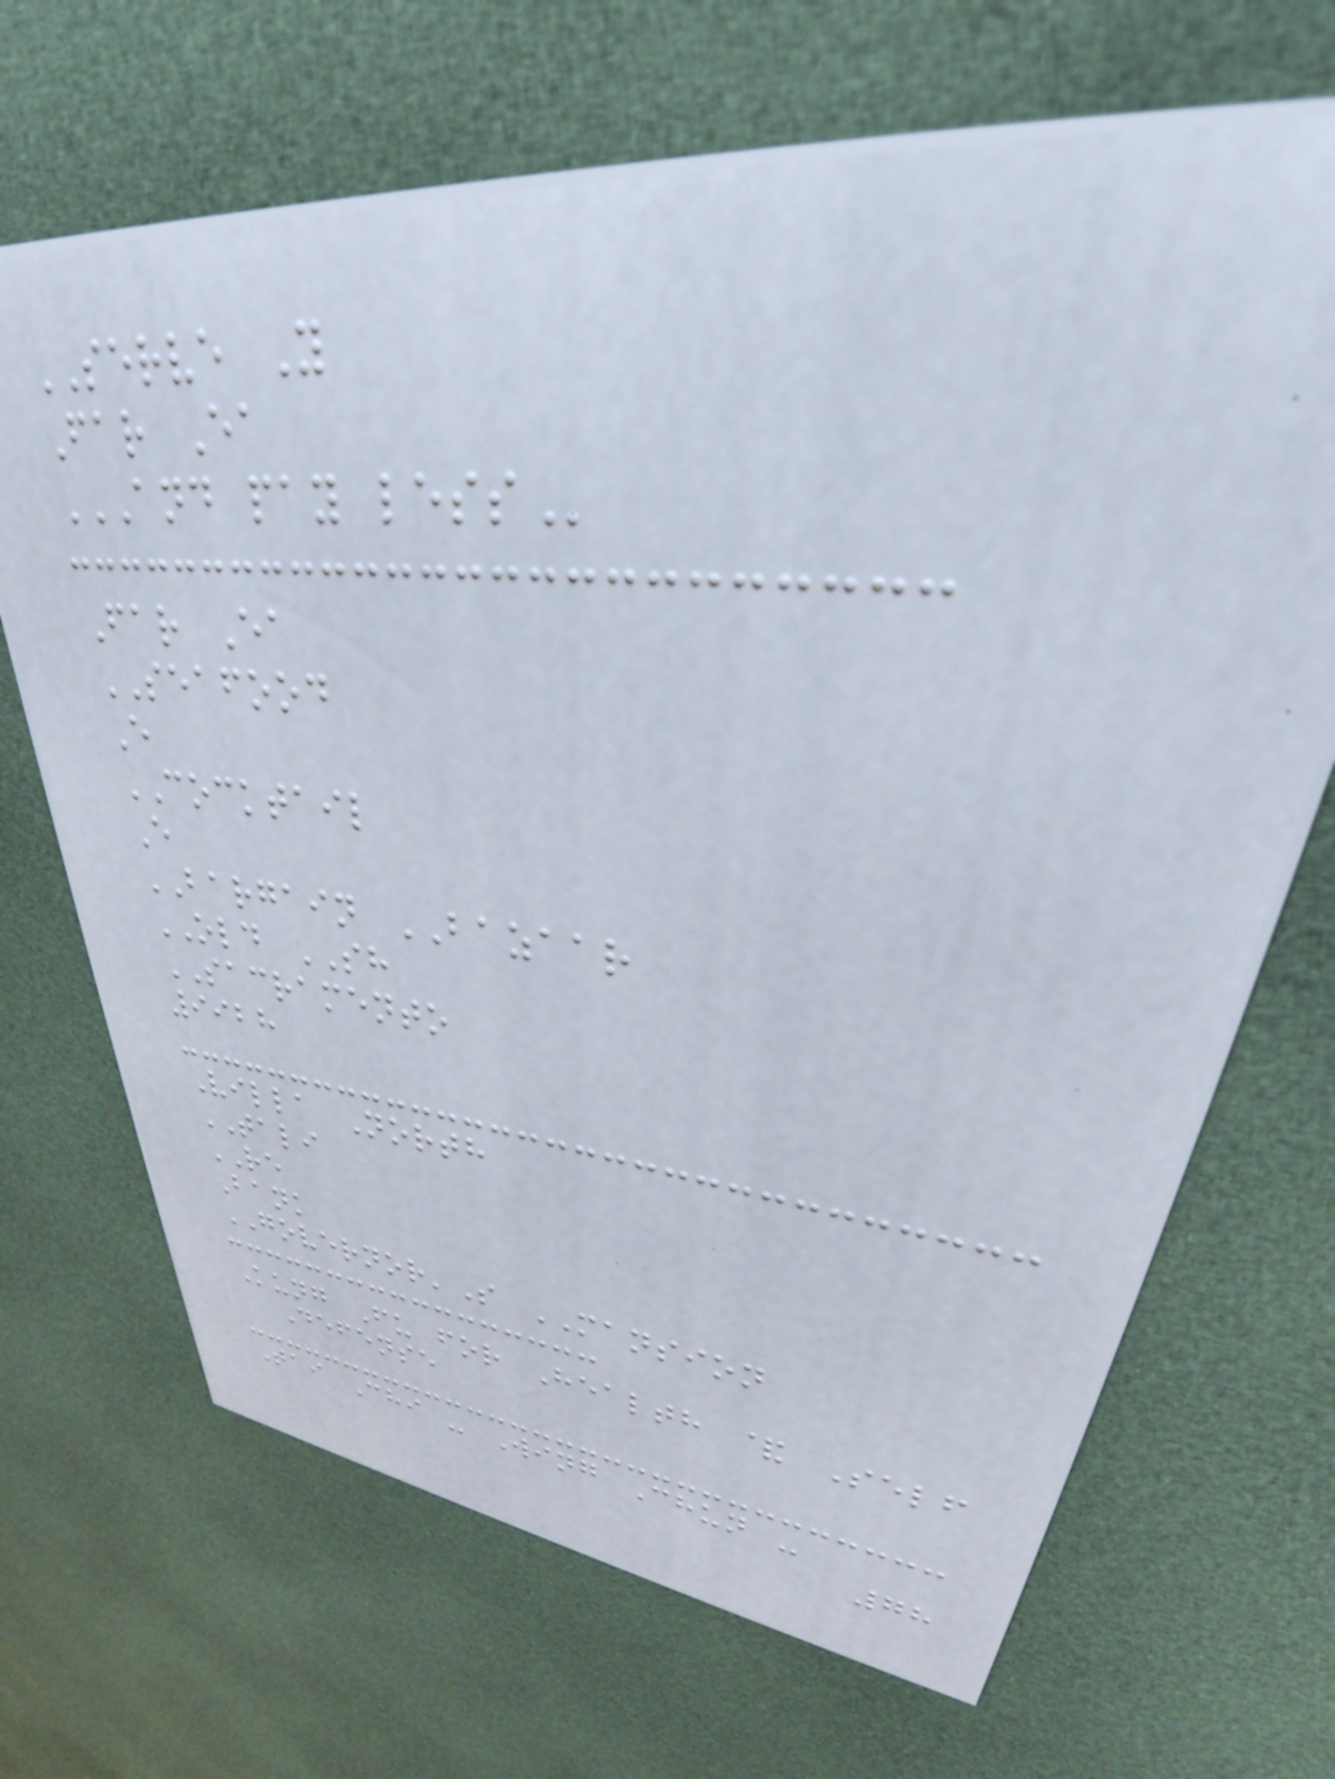SERVE Y
Far Ea
AND PAY LESS
Far Ea
SEAFOOD
E
COCKTAIL
E
BARGAIN BAZAAR
OLD SH
SACRAMENTO
9928
Villa North
TALI
RE
Bank
GOVERNOR'S MANSION
Kung Fu for Health & Self
Defense
Tai Chi - Wing Chun -
78
